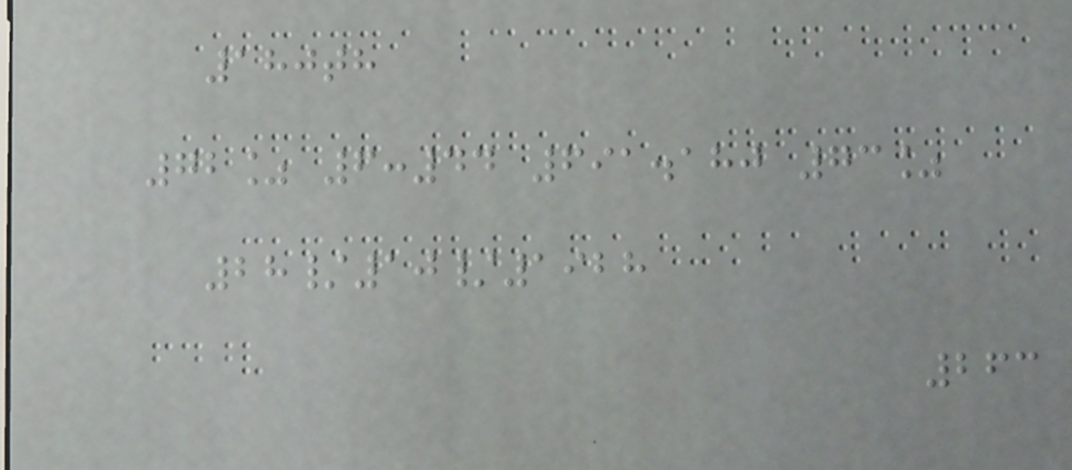180th
72% 6:44 691.180 73%
28/10/1928
263
